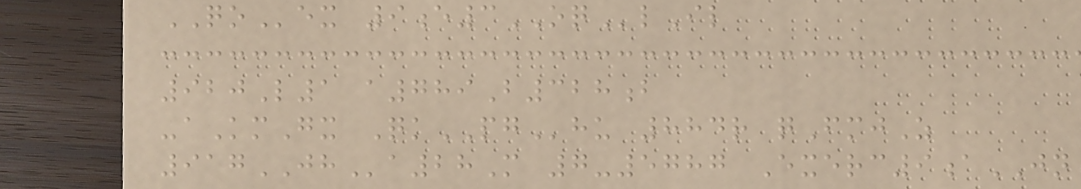QOex 9e3OQlIl
920L1 a789B328b
-aKmGx QkPGhu 884r qFmjZ
917JHa28M 7-5787 Exerc9aJN
